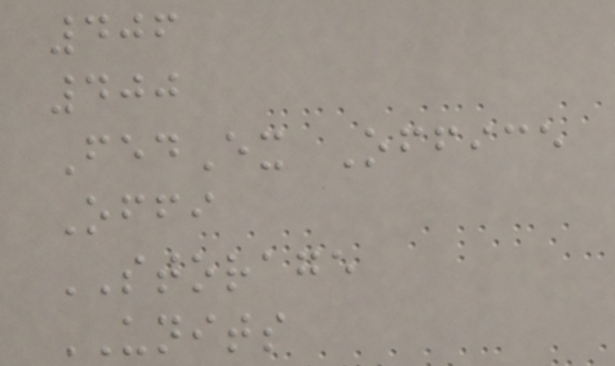406
400
FedEx Office
Offi
STORAGE
UNITS
